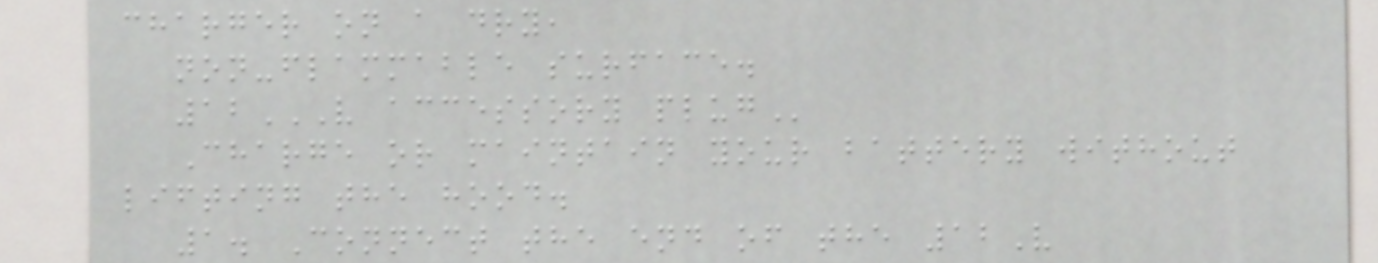charger on a dry,
non-flammable surface.
12V ACCESSORY PLUG
Charge or maintain your battery without
lifting the hood.
1. Connect the end of the 12V
